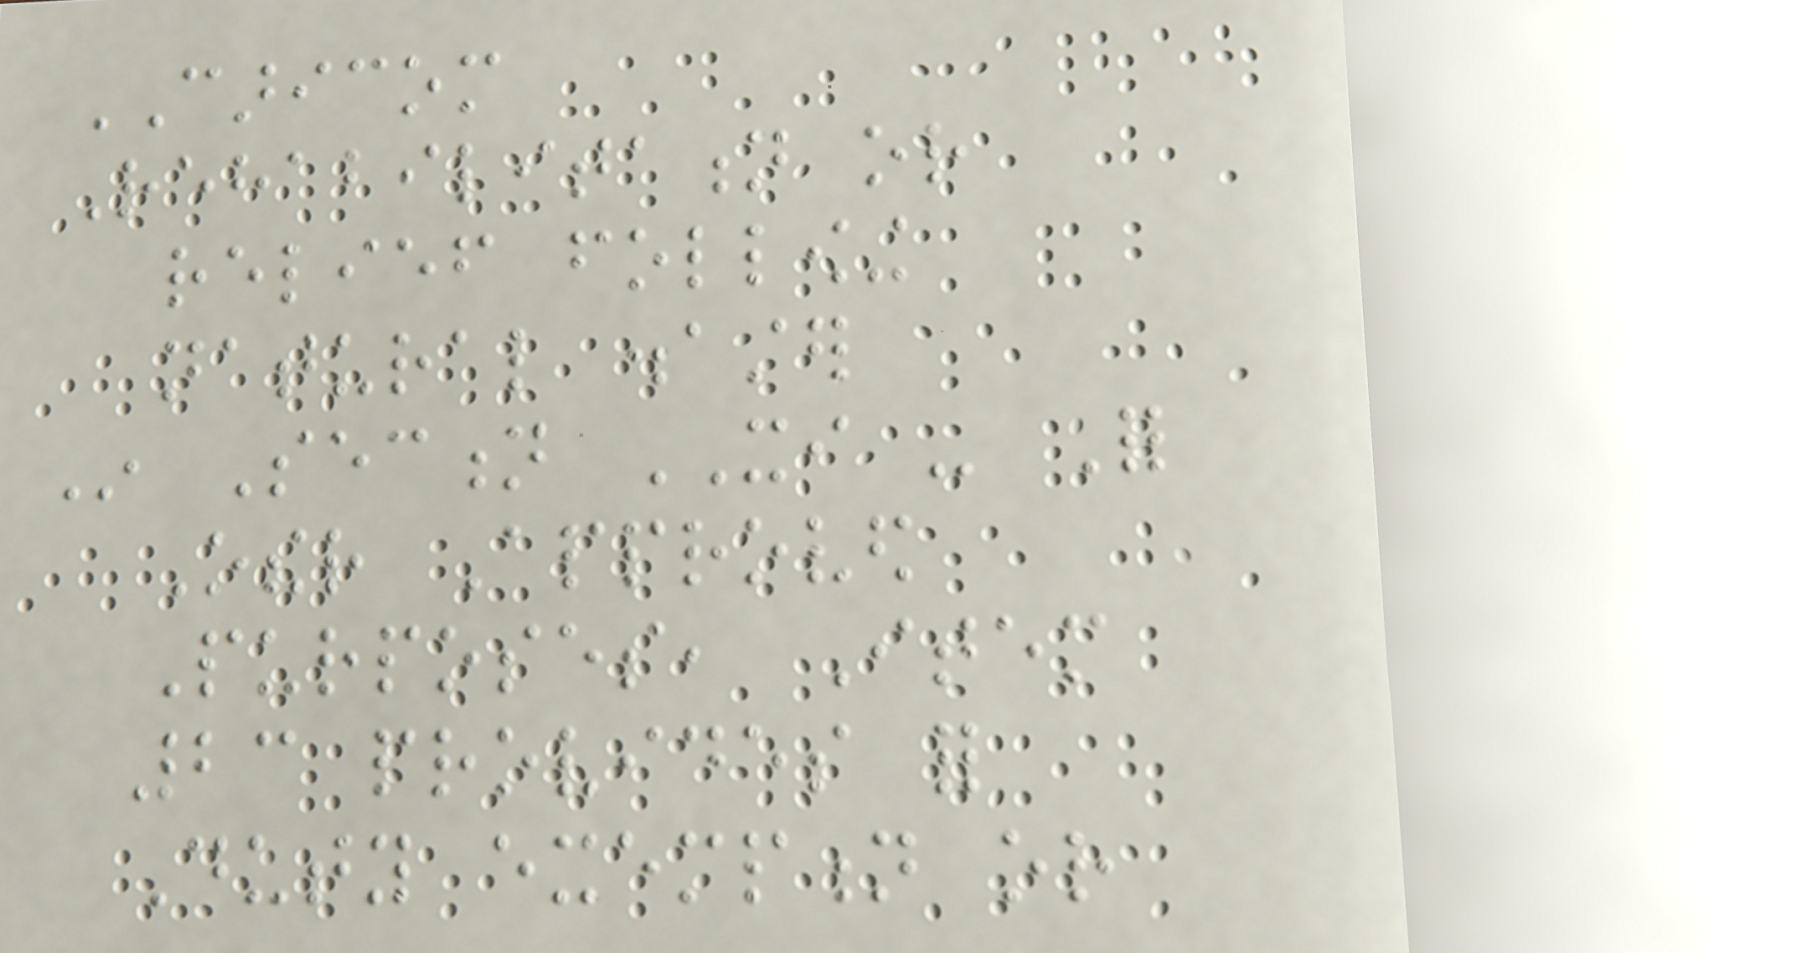CARICOM
Rehabilitation or
relief following
natural disaster
In Section XI - For
Other Approved
Purposes, Item
23 provides for
Duty exemption or
